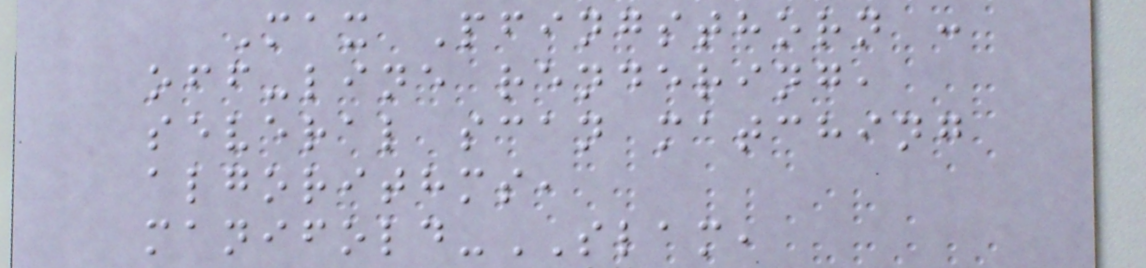Max Pfingsthorn :
off-line rendering,
several scan matching
algorithms,
manifold-SLAM,
